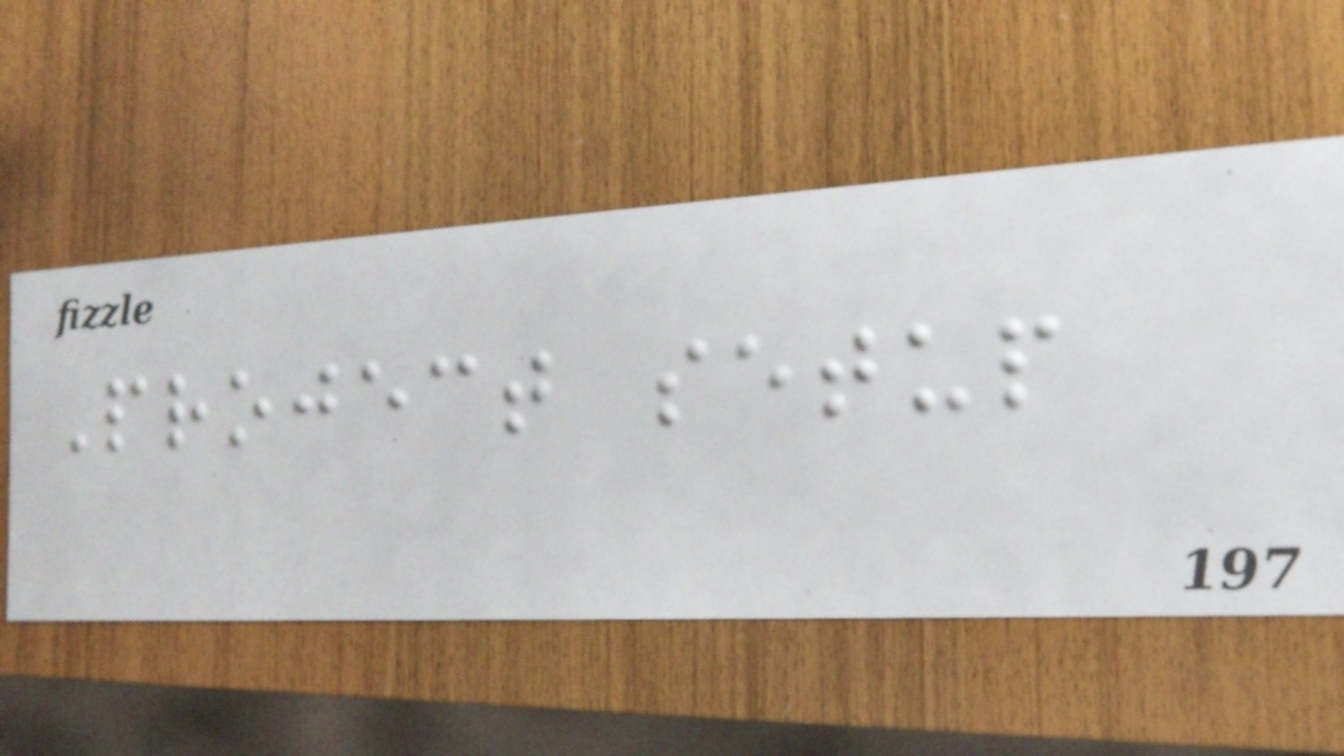Project setup
